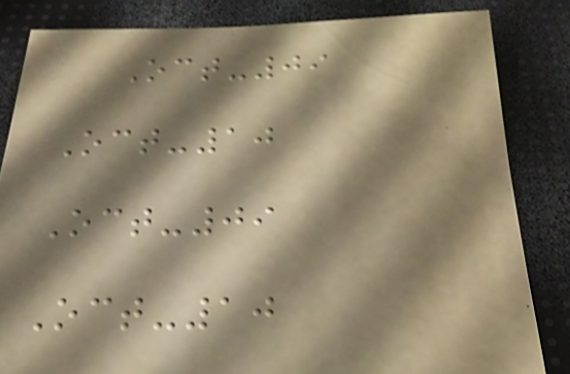Oct-09
Oct-10
Oct-09
Oct-10
